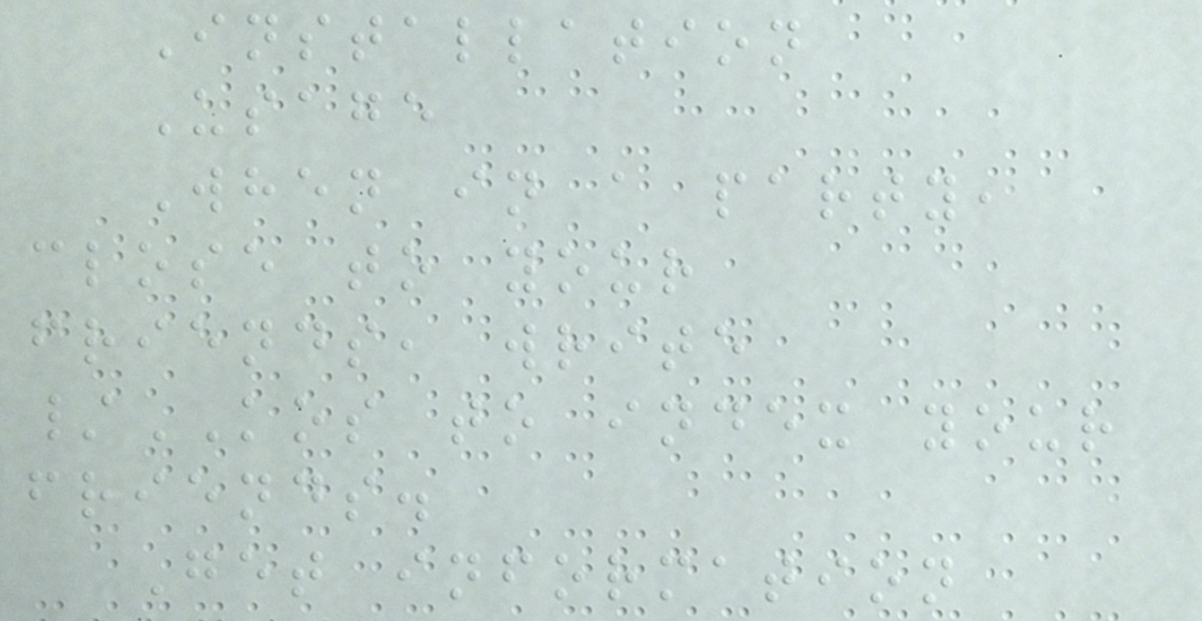Installation
Usage
When in a party,
close to your
friends, write
/KOS to index your
friends.
Get information
